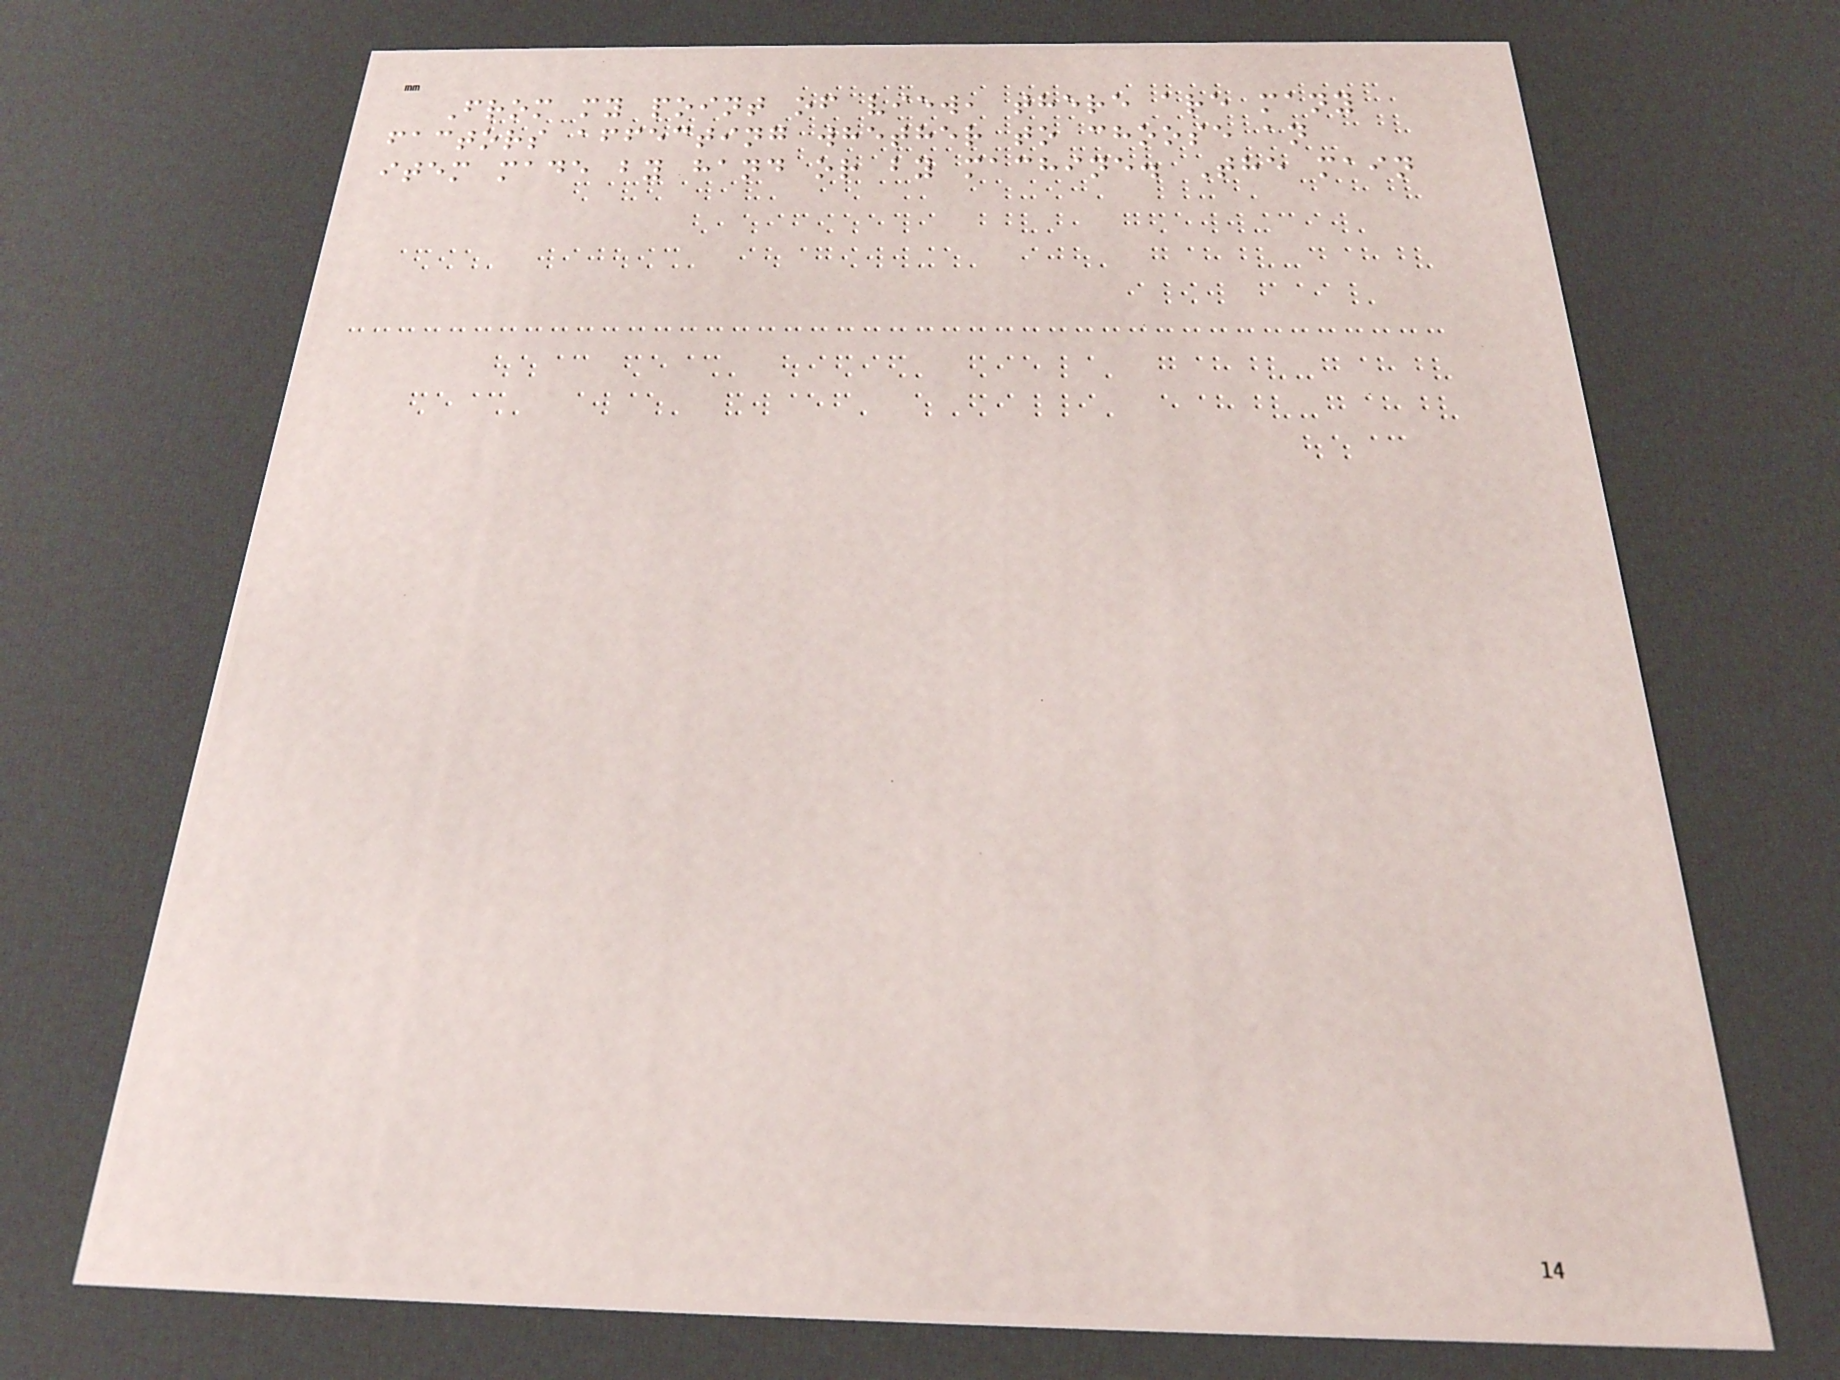From my point of view, there are many
factors affecting whether to choose an
item made by hand or by machine. The main
